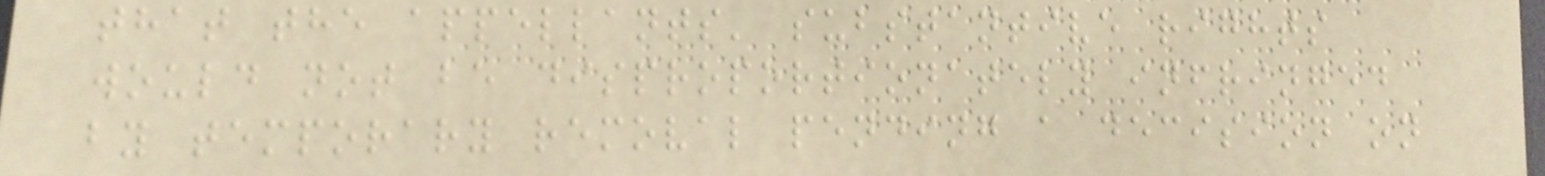that the appellants' substantive rights
would not be disproportionately infringed
by temporary removal pending a decision on
